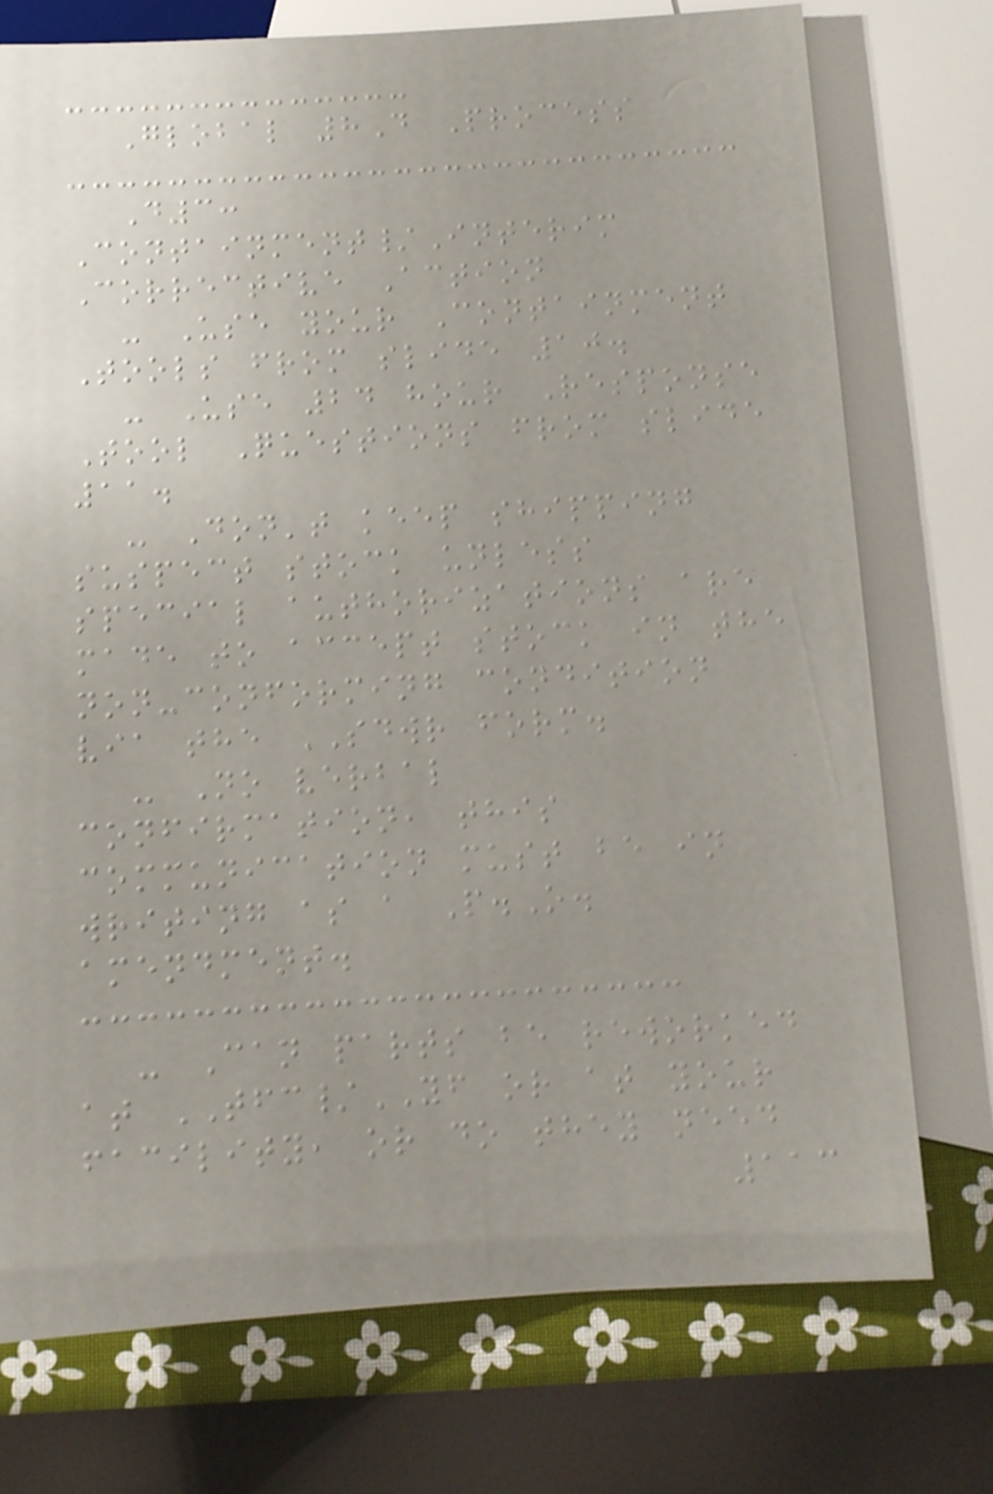Global 8D Process
D3:
Containment/Interim
Corrective Action
- Use your Containment
Tools from slide 10.
- Use 24 hour Response
Tool Questions from slide
11.
- Don't keep shipping
suspect stock unless
special authorizations are
made to accept stock in the
non-conforming condition
via the SDWR form.
- No verbal
confirmation, this
communication must be in
writing as a P.O.
amendment.
- Can parts be reworked
at TFC/YF or at your
facility, or do they need
113
